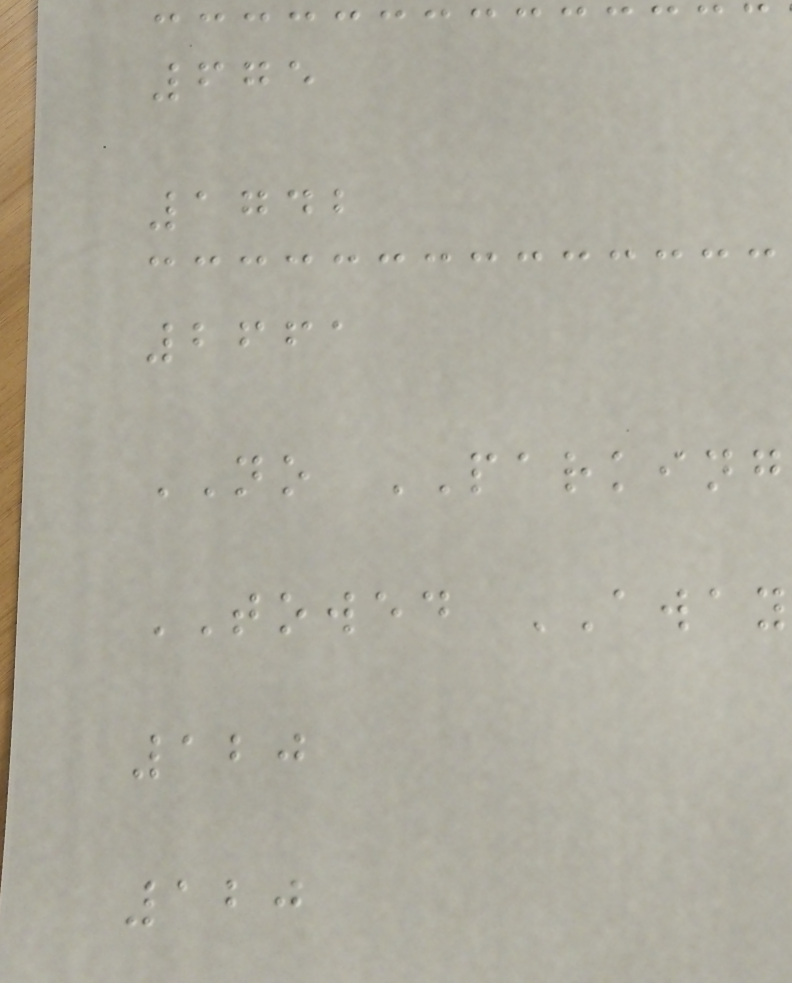675
1742
2661
NO PARKING
TOWED AWAY
120
120
